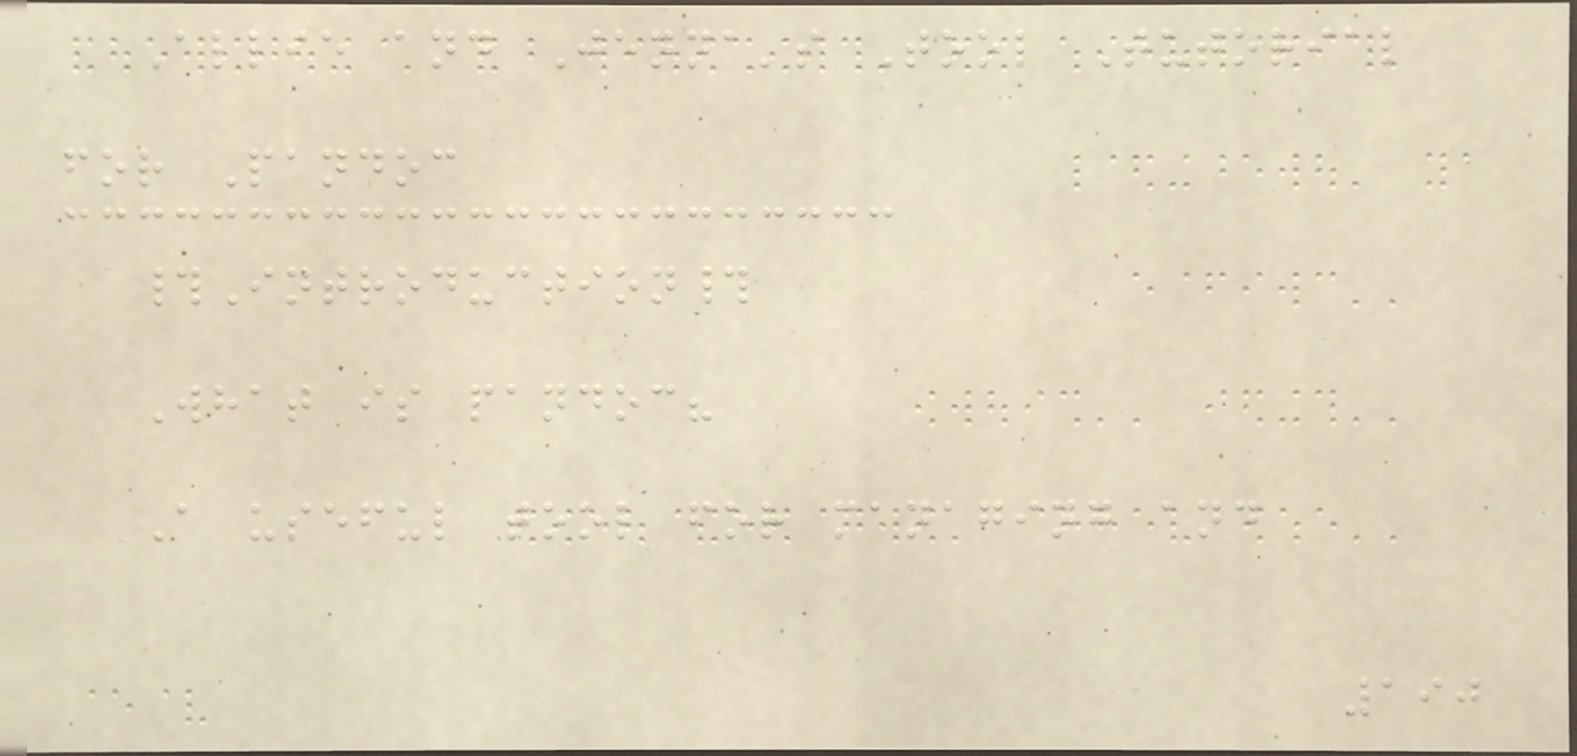Allie and Jenna's Tool Tutorial
for Pandoc
#Introduction#
What is pandoc?
A useful tool for managing and
190
